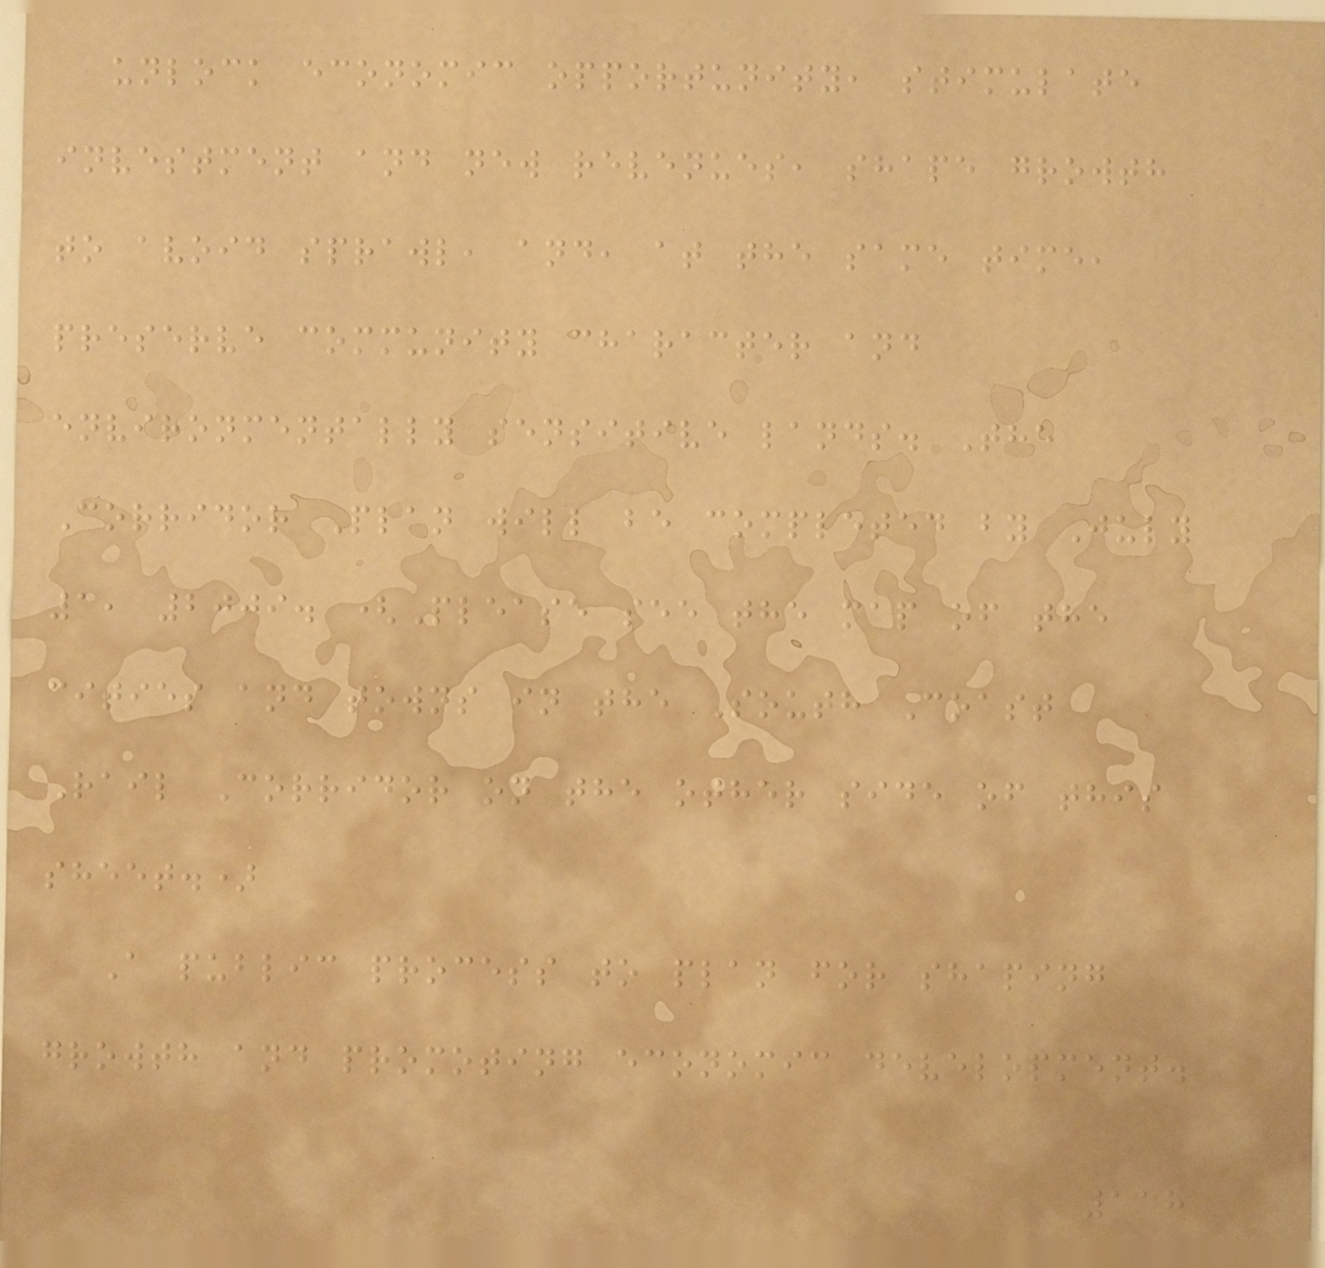unlock economic opportunity, stimulate
investment and new revenues, shape growth
to avoid sprawl, and, at the same time,
preserve community character and
environmentally sensitive lands. The
Corridor Plan will be completed by July
1, 2009. (Please see the map of the
cities and towns in the South Coast
Rail Corridor on the other side of this
sheet.)
A public process to plan for shaping
growth and promoting economic development.
118
